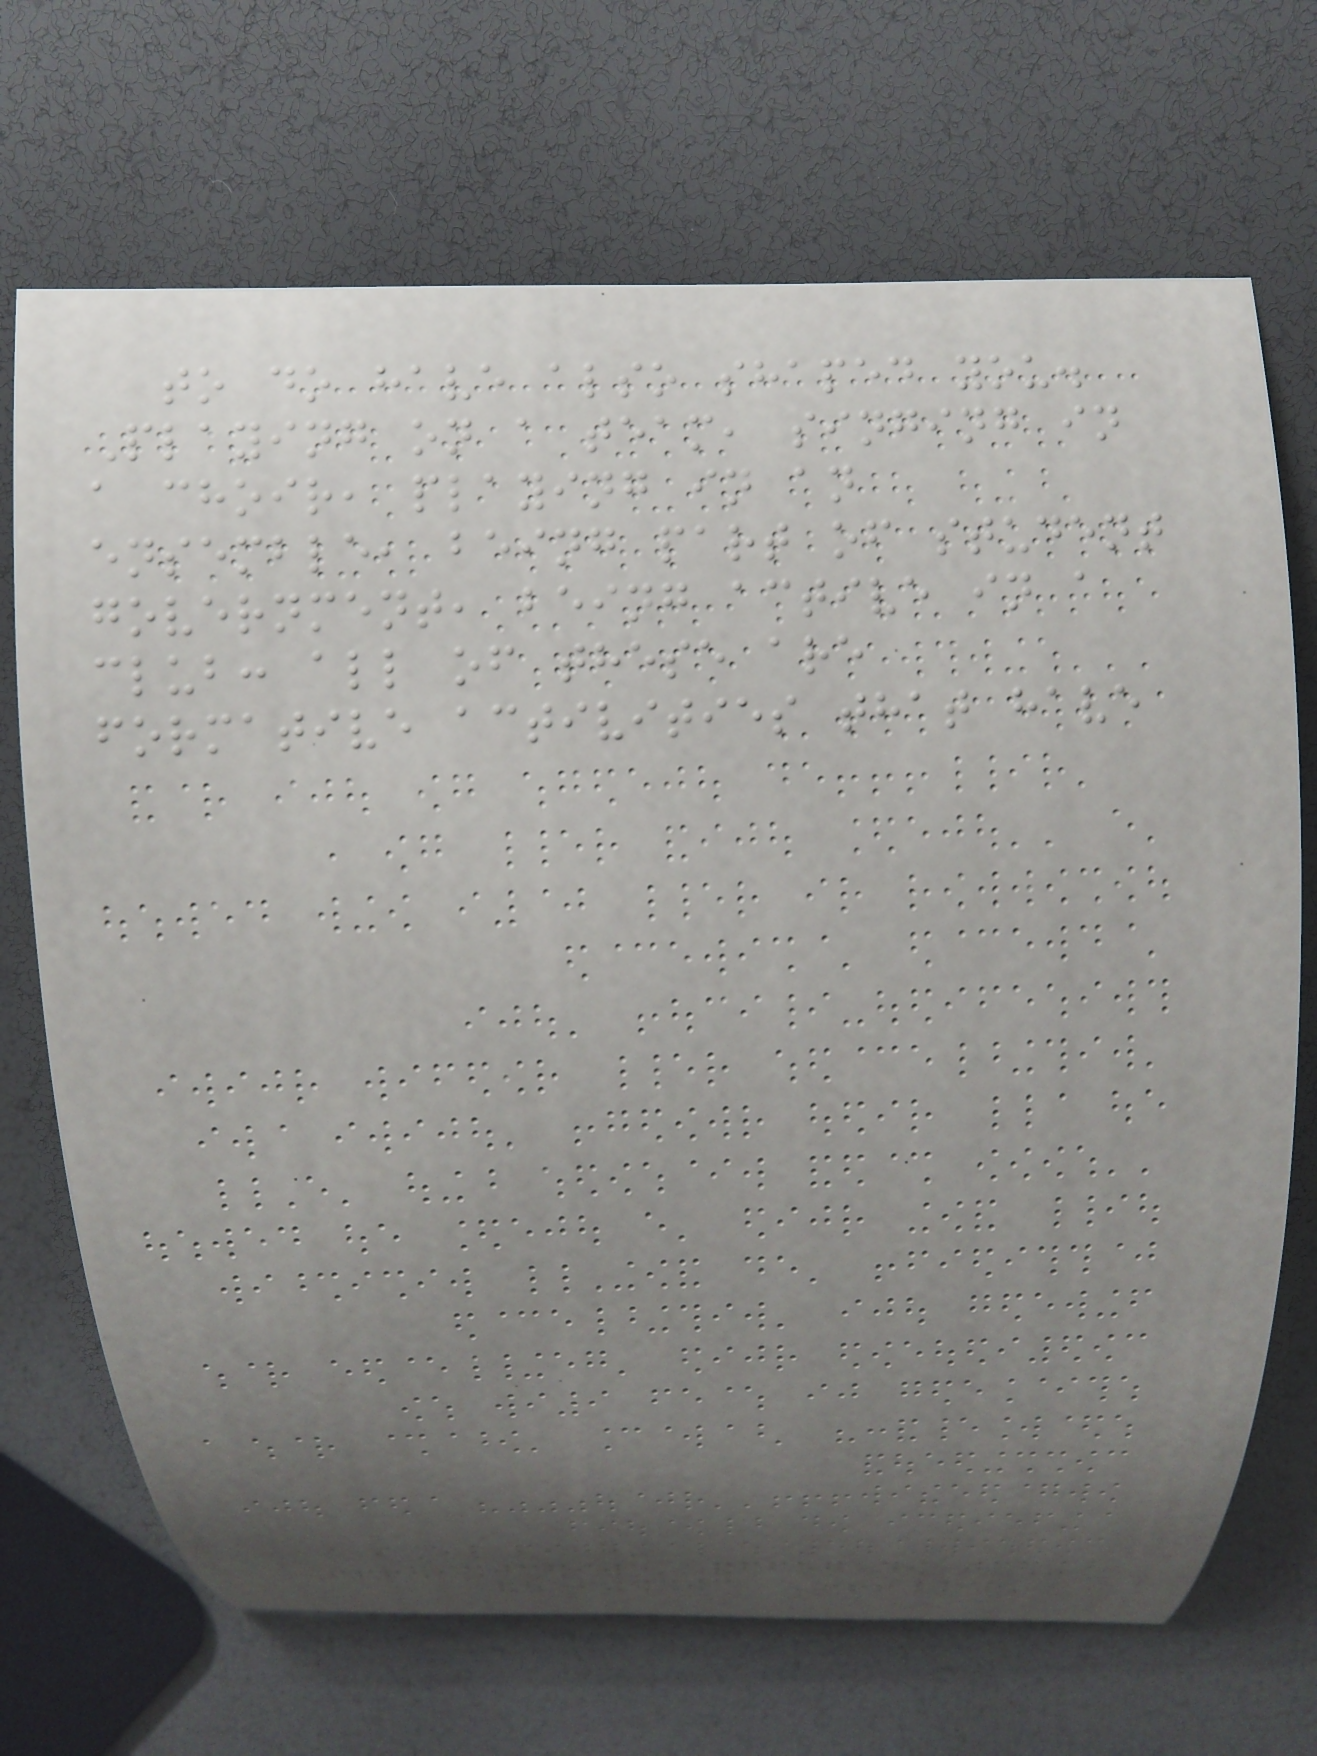to do have also shaped you.
Playing on a team, singing in
a choir, playing in an
ensemble, being part of student
government, being active in a
club: all of these are
formative activities that have
